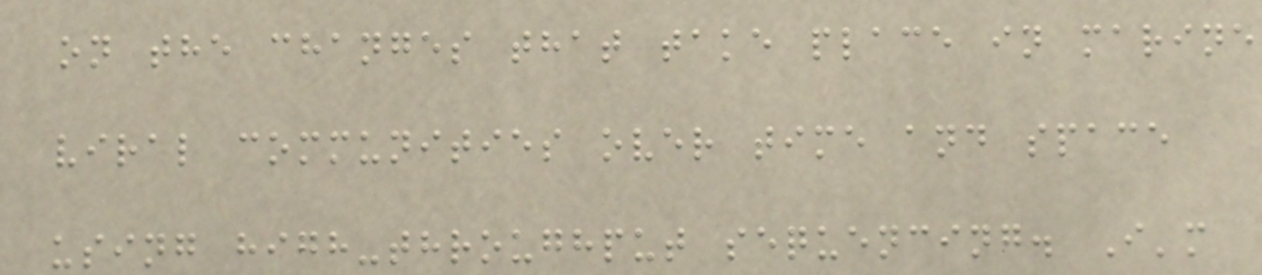on the changes that take place in marine
viral communities over time and space
using high-throughput sequencing. I'm
